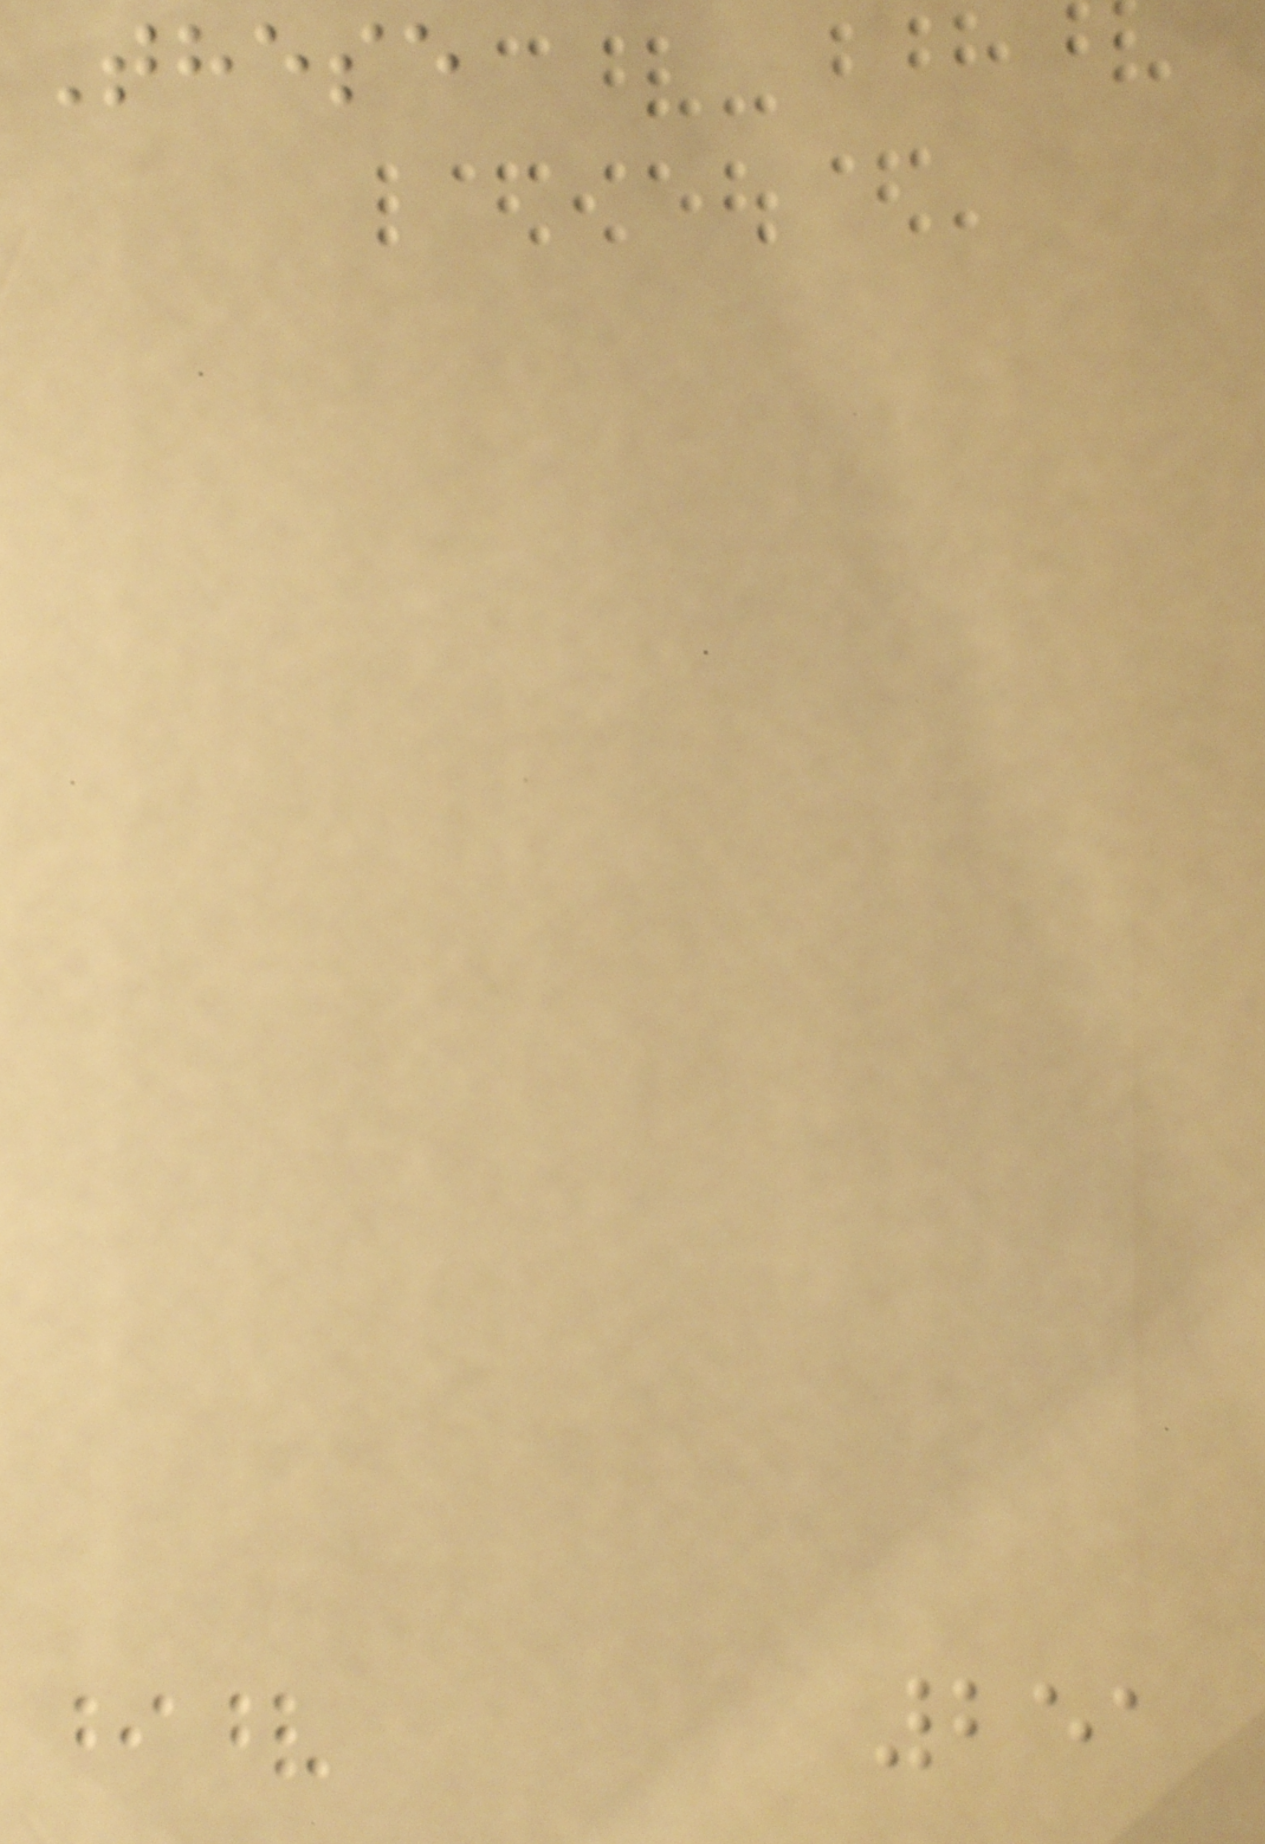These
251
